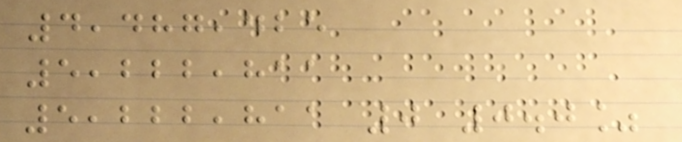4,487,425
5,222,811
5,222,811 0 0.0%
